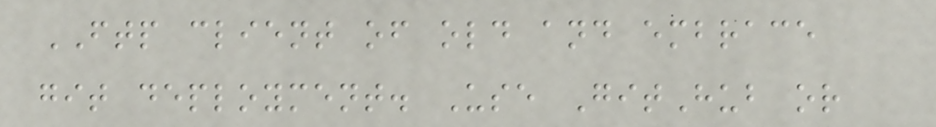FTP client of old and embrace
git deployment. Use GitHub or
